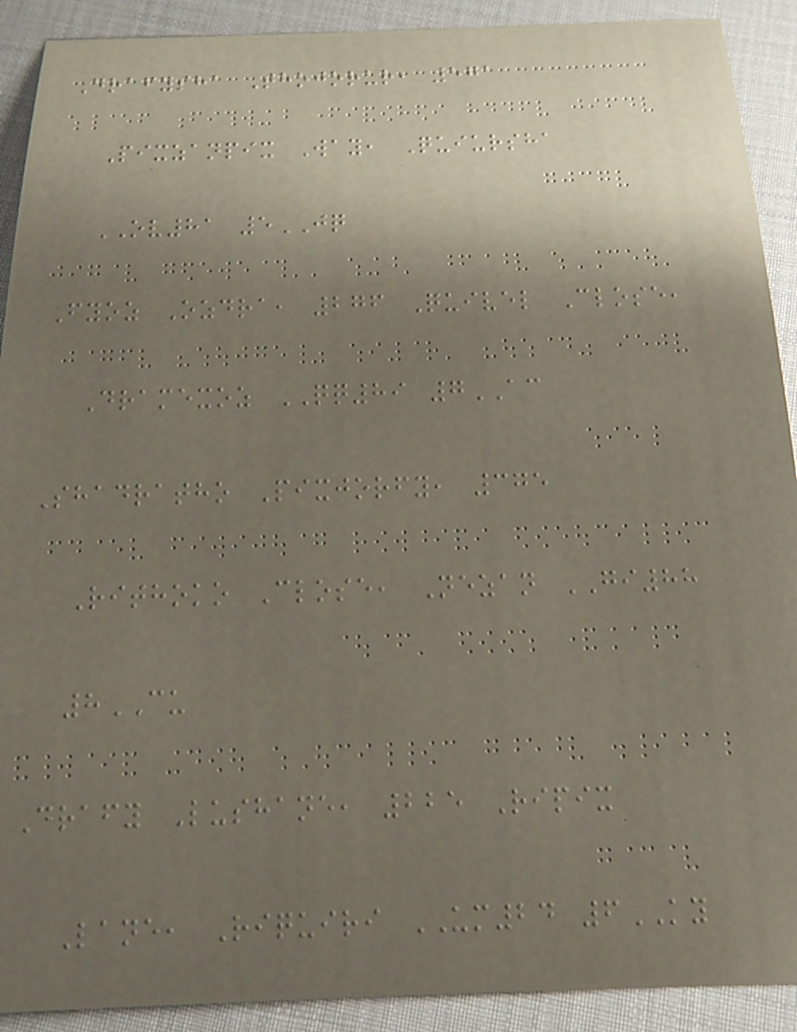Drafysha Thojorur, 571
Pixzanpix Way, Quiursha
OV81 5JQ
Fyoz Ozdra, 276 Quivel Close,
Dramexoz QQ89 7AC
Shadratho Pixjorfy, 375
Rithoko Close, Nezan GI88
8CU
Drafy Lushane, 225 Ripix
Lane, Riquiri UM24 6KY
